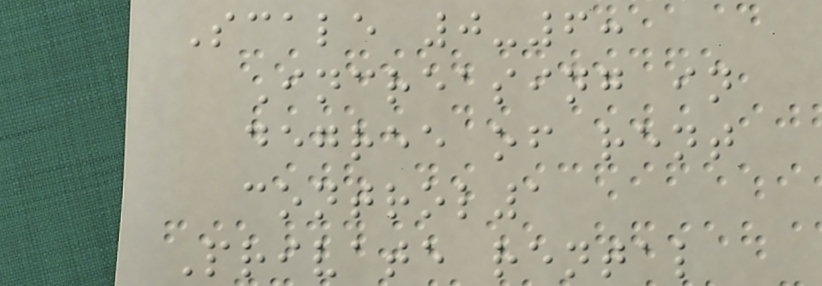Scale 0-6:
Increasing in
degree of rent
control1
Private rental
